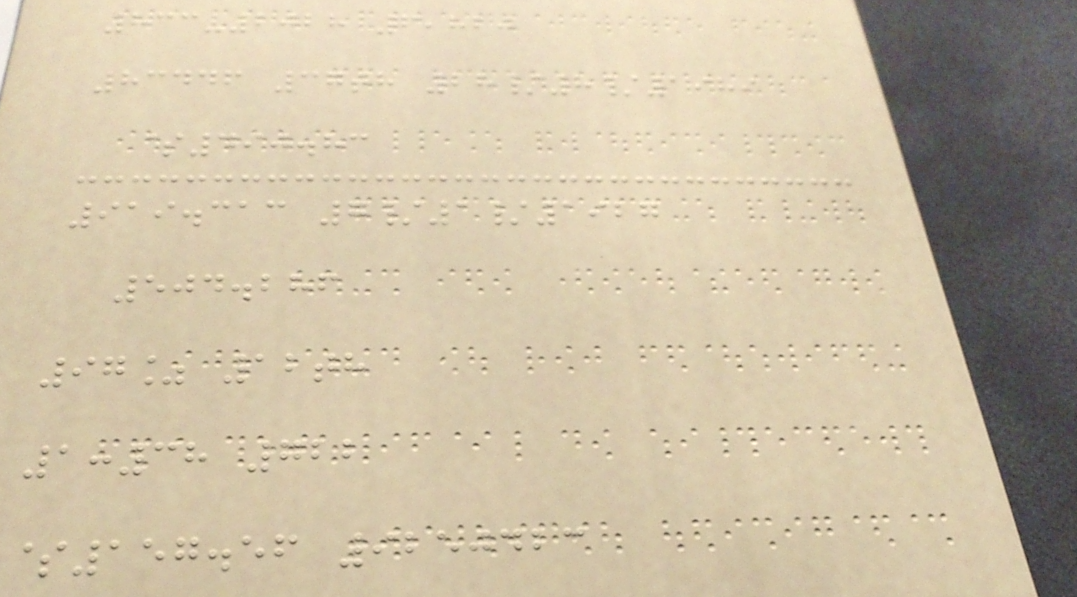833-2028 6,820
83446 37th 28/8/1989
$490.83
919.313 7/1/1927
504.286
97% 12th
1:38 722
$157.56 9250423
